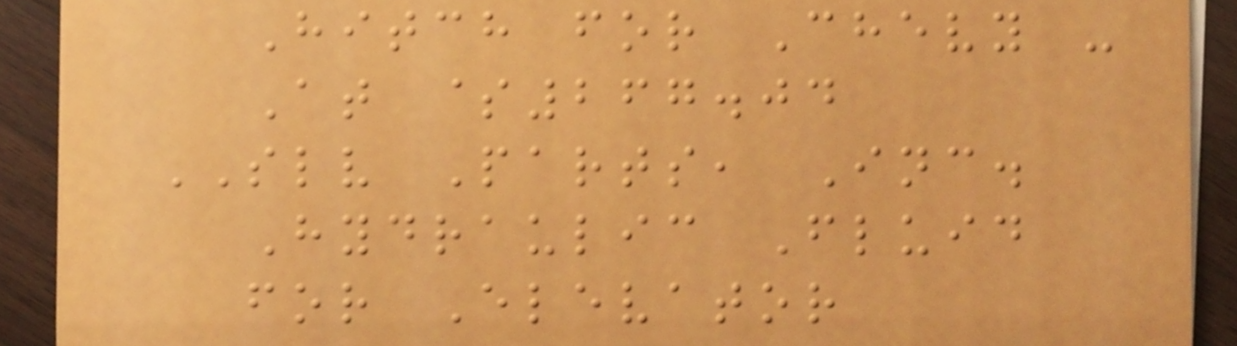Hitch for Chevy -
At $267.04
SLV Parts, Inc.
Hydraulic Fluid
for Elevator
